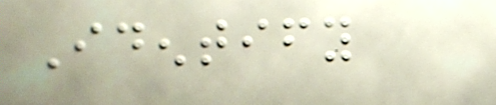Identify
